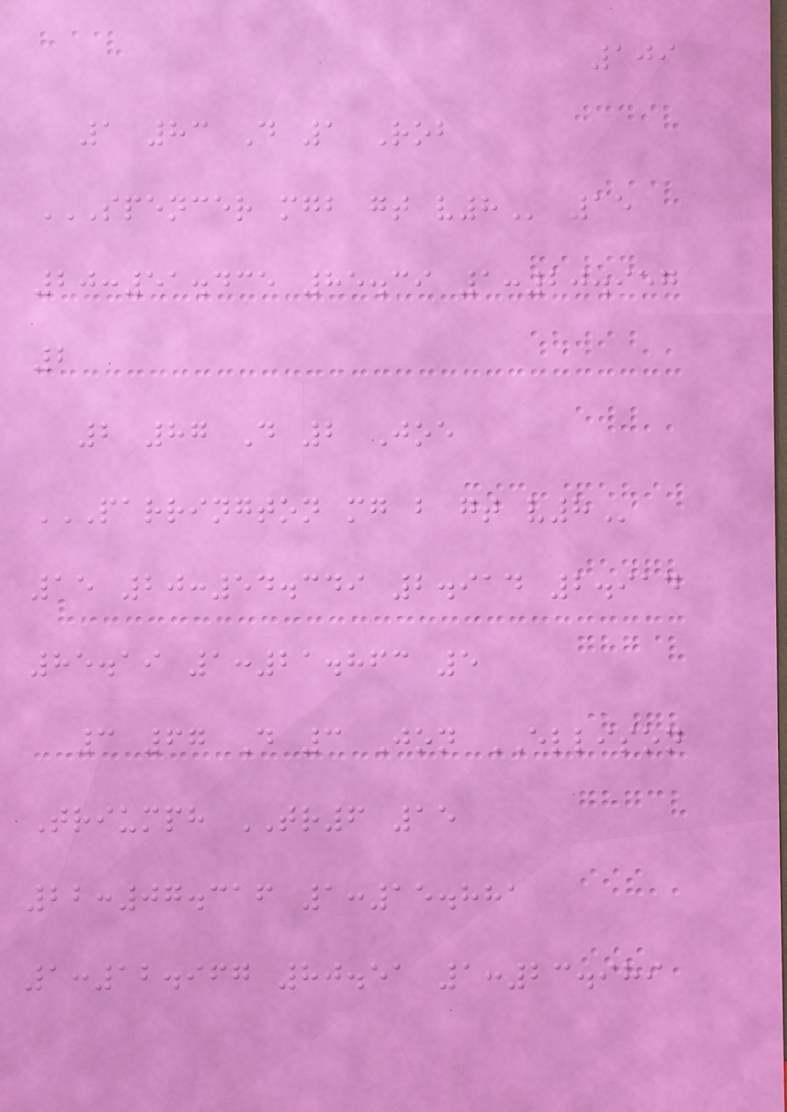109
1 83 D 1 Rob
SPENCER MGB GT V8 15
20:51.435 85.39 1:20.957
2
2 87 D 2 Joe
PARRINGTON MG B GT V8
15 20:54.349 2.914 2.914
85.19 1:21.863 5
3 67 D 3 Jon ELLISON
Triumph TR6 15
22:07.316 1:15.881
1:12.967 80.51 1:23.989
